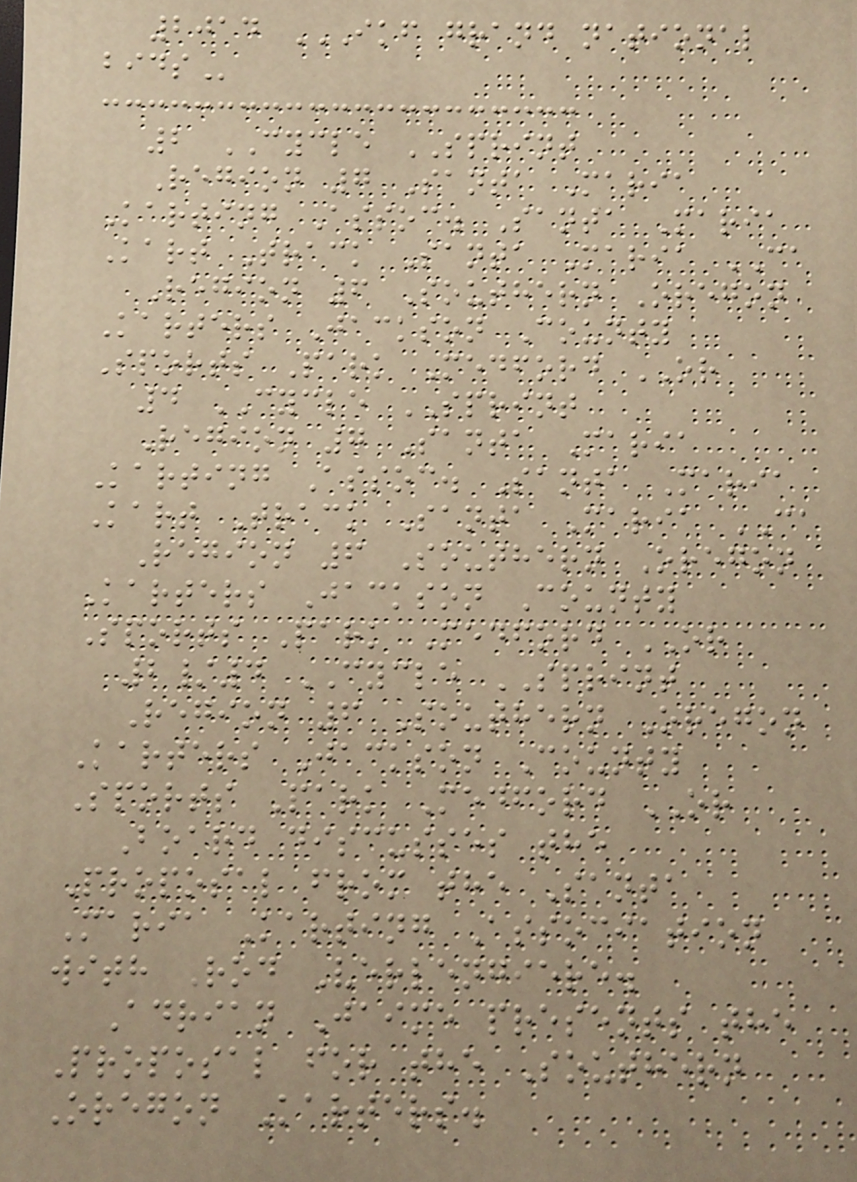2014 IKF GRAND NATIONAL
BIDS
2 CYCLE SPRINT
Region 7 Santa Maria
Karting Assoc. Santa Maria
Kart Track Santa Maria CA
Region 6 Southern Oregon
Karters Jackson County
Sports Park Medford OR
4 CYCLE SPRINT
Region 7 Santa Maria
Karting Assoc. Santa Maria
Kart Track Santa Maria CA
Region 6 Southern Oregon
Karters Jackson County
Sports Park Medford OR
2/4 CYCLE SPRINT
Region 6 Southern Oregon
Karters Jackson County
Sports Park Medford OR
Board discusses the
Proposal from the Santa
Maria Karting Association
with Rod Verlengiere.
Adrian Jaime presents the
Proposal for the Southern
Oregon Karters.
